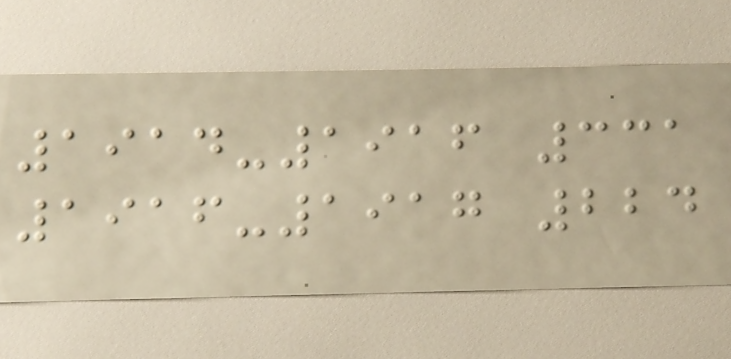1914-1916 331
1916-1917 224
